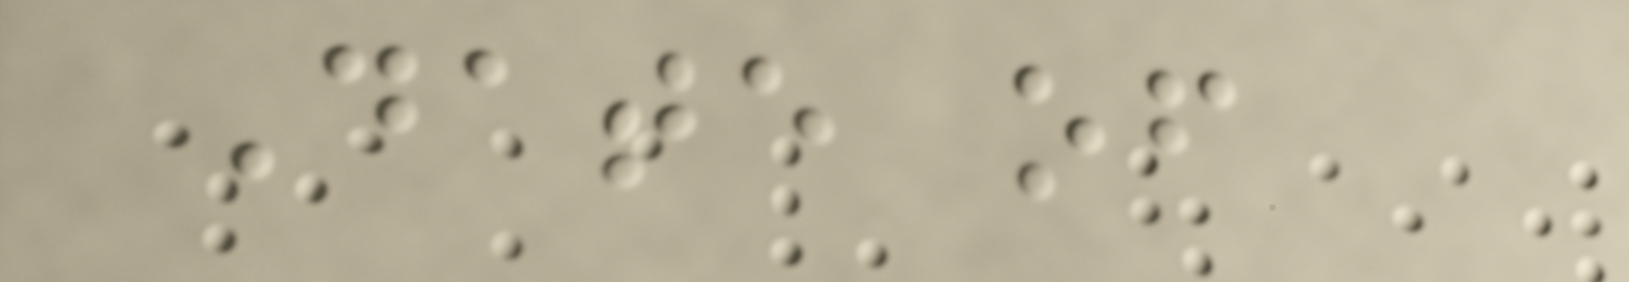Date of
